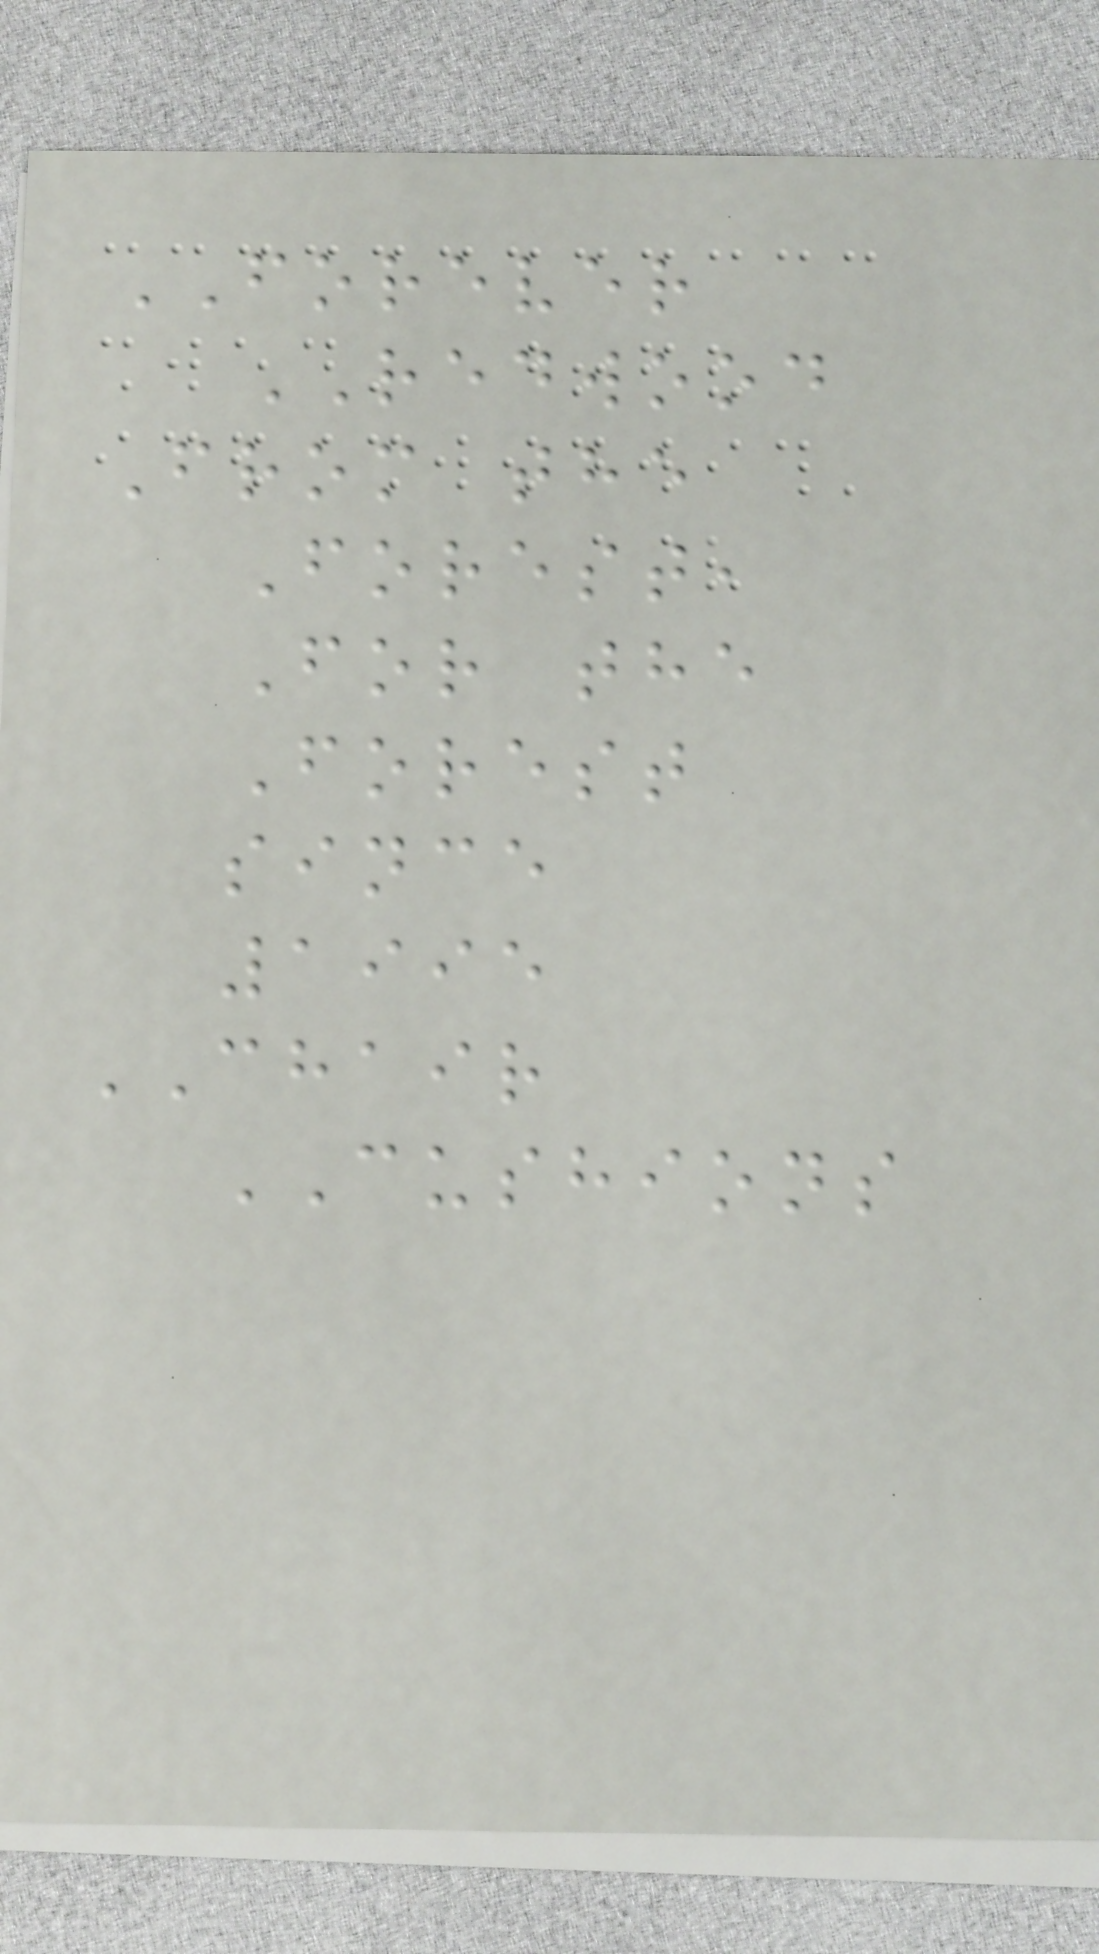FOREVER
REDWOOD
From the
Forest,
For the
Forest
since
1995
CHAIR
CUSHIONS
